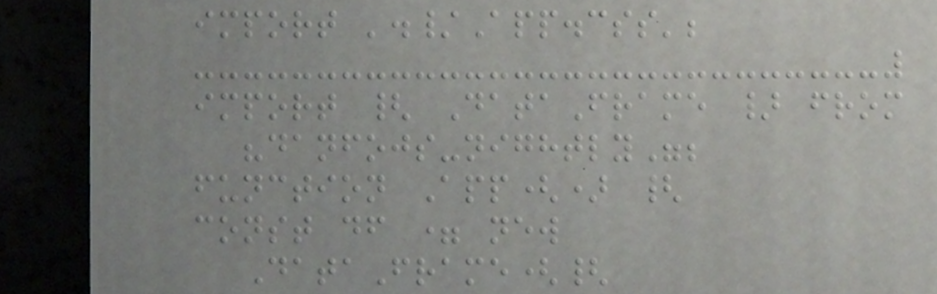import './App.css';
import { DataFrame } from
"danfojs-nightly";
function App() {
const df = new
DataFrame({
